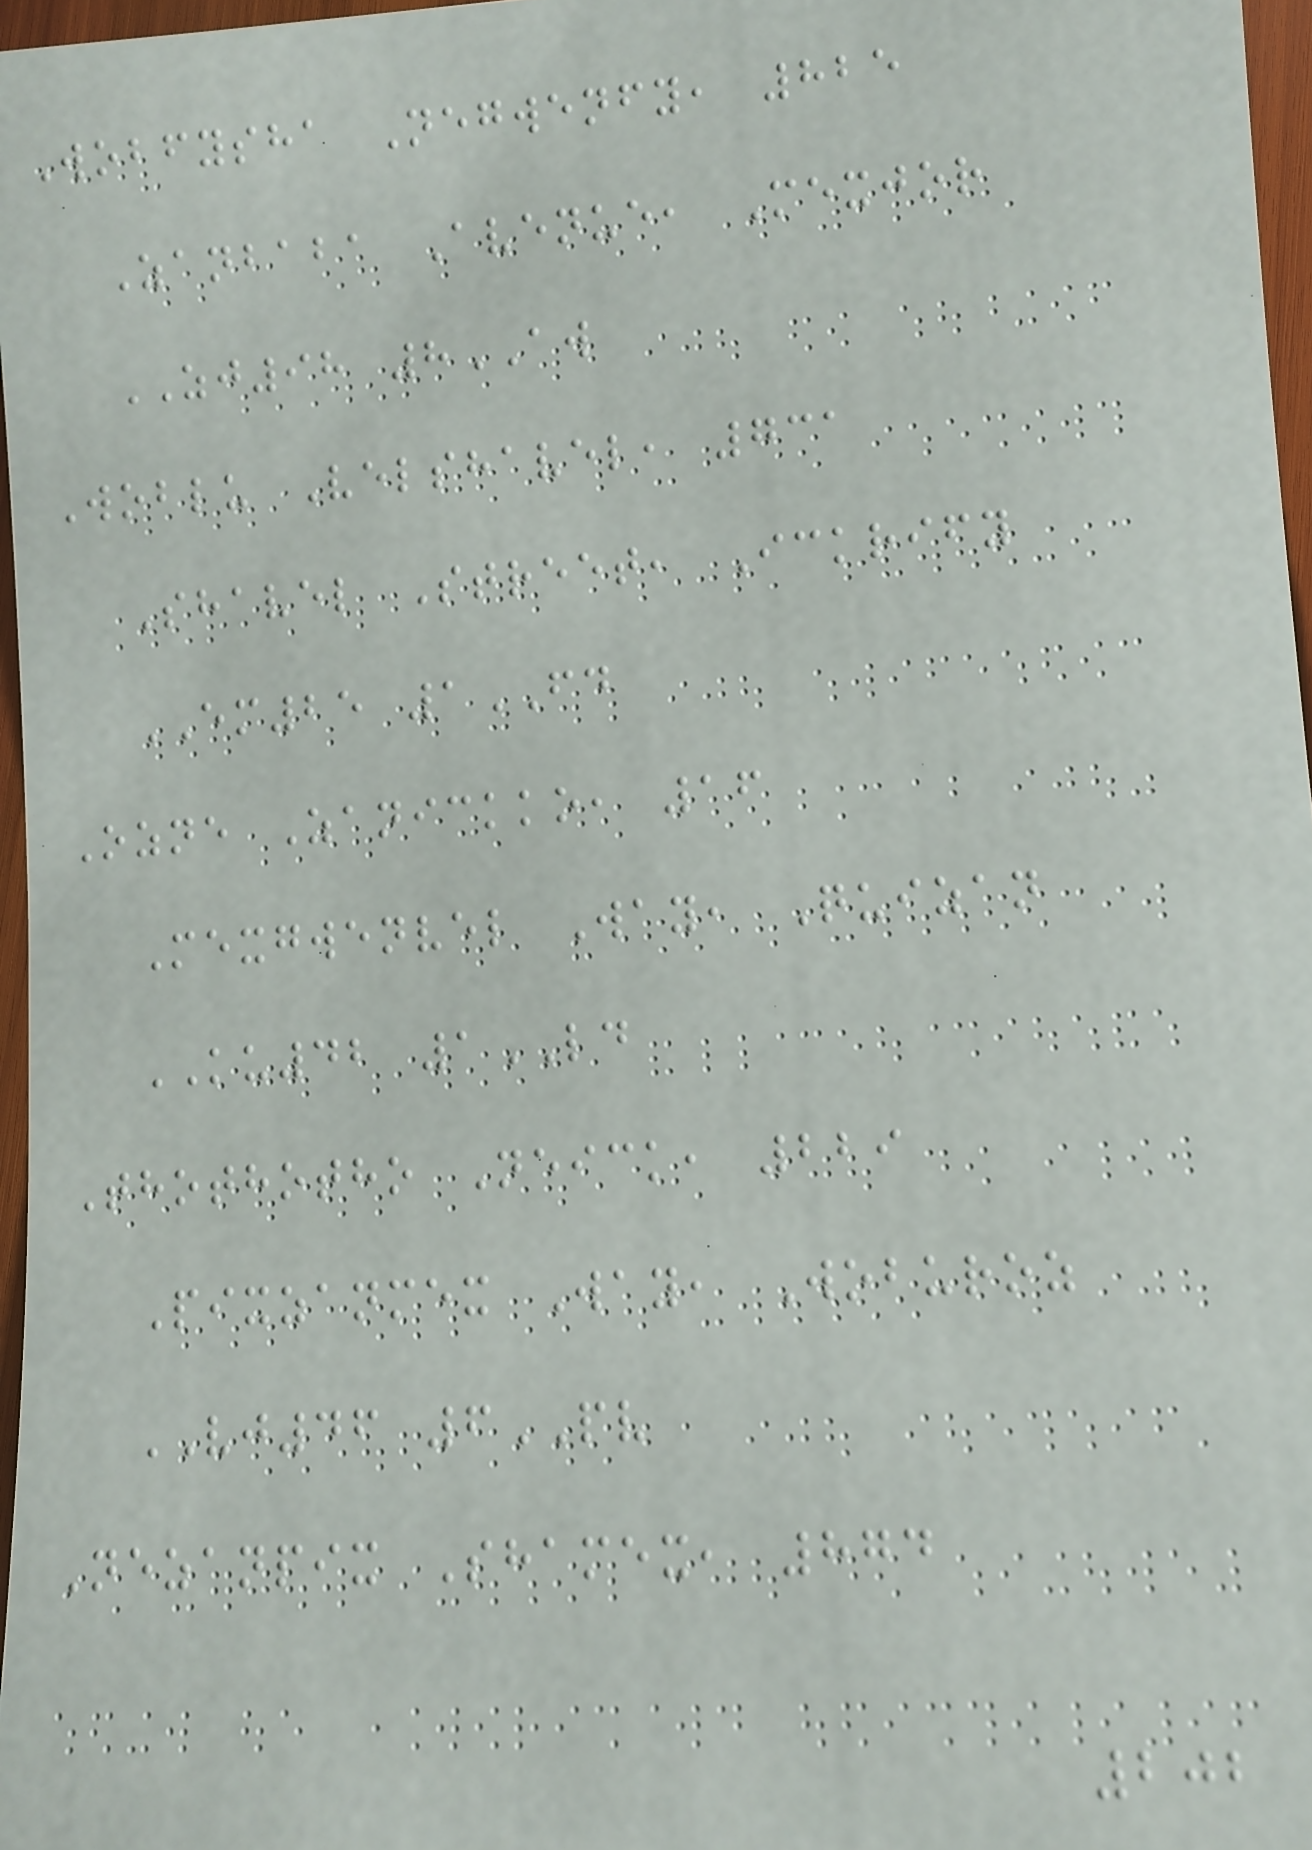Wobfysha Negwenfy, 825
Zanbaba Avenue, Mexjor
ZJ98 8AW
Woblu Velshavel, 731
Shavel Street, Ickrify
EM25 1FD
Ozne Zanickko, 16
Mexgwenvel Way, Quizan
KU42 1LD
Thothotho Neick, 229
Pixzanmex Way, Woburoz
VJ46 6PV
Nezanpix Shamex, 874
202
